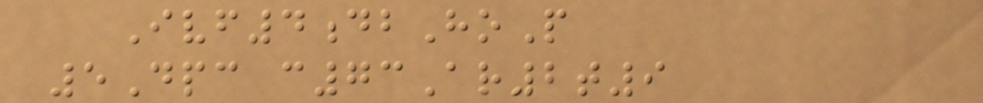Ivf4dbHoP
5Dpc c73Ar2t9
